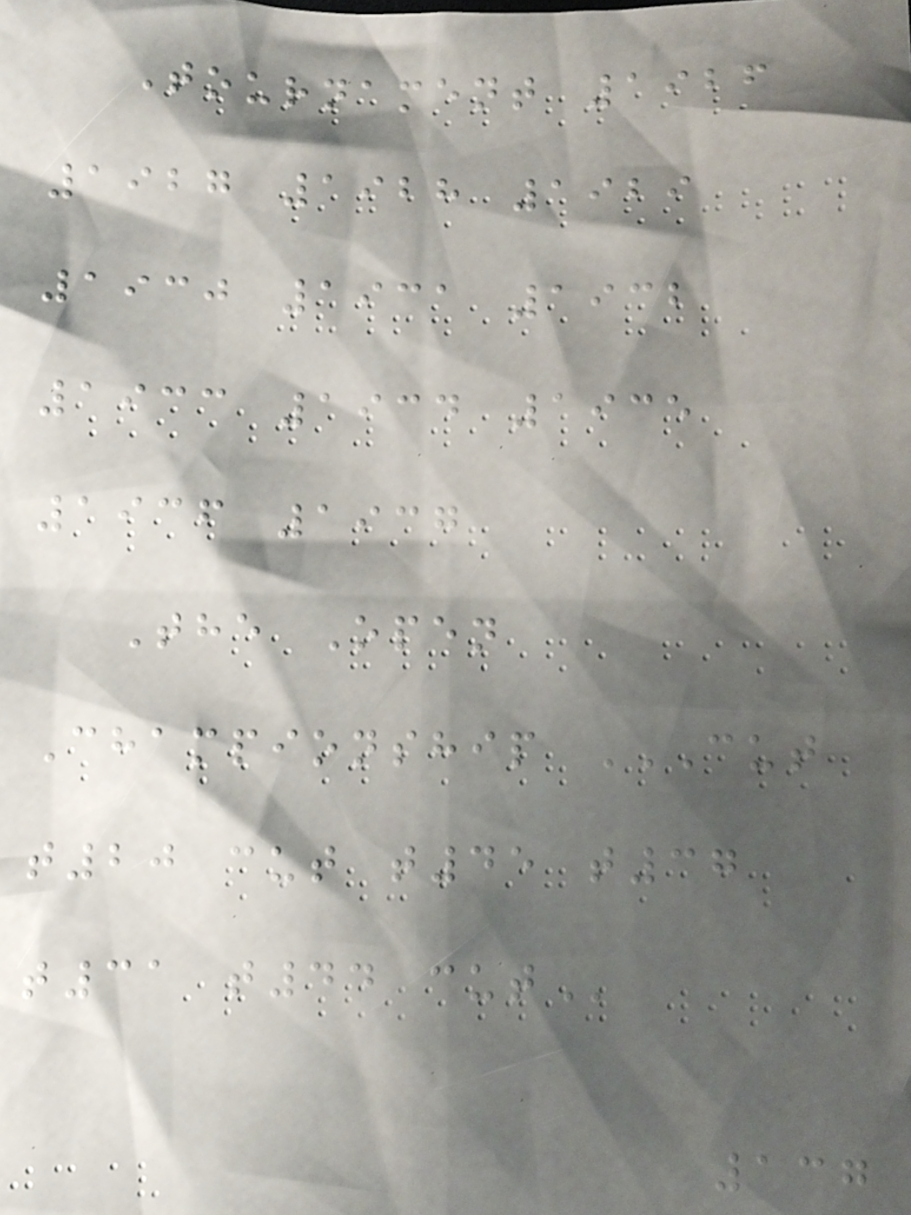Tournament 1926
1927 1928 1929
1930 1931 1932
1933 1934 1935
1936 1937
The Open
Championship CUT
T20 CUT T45 T37
T31 T44 CUT
137
